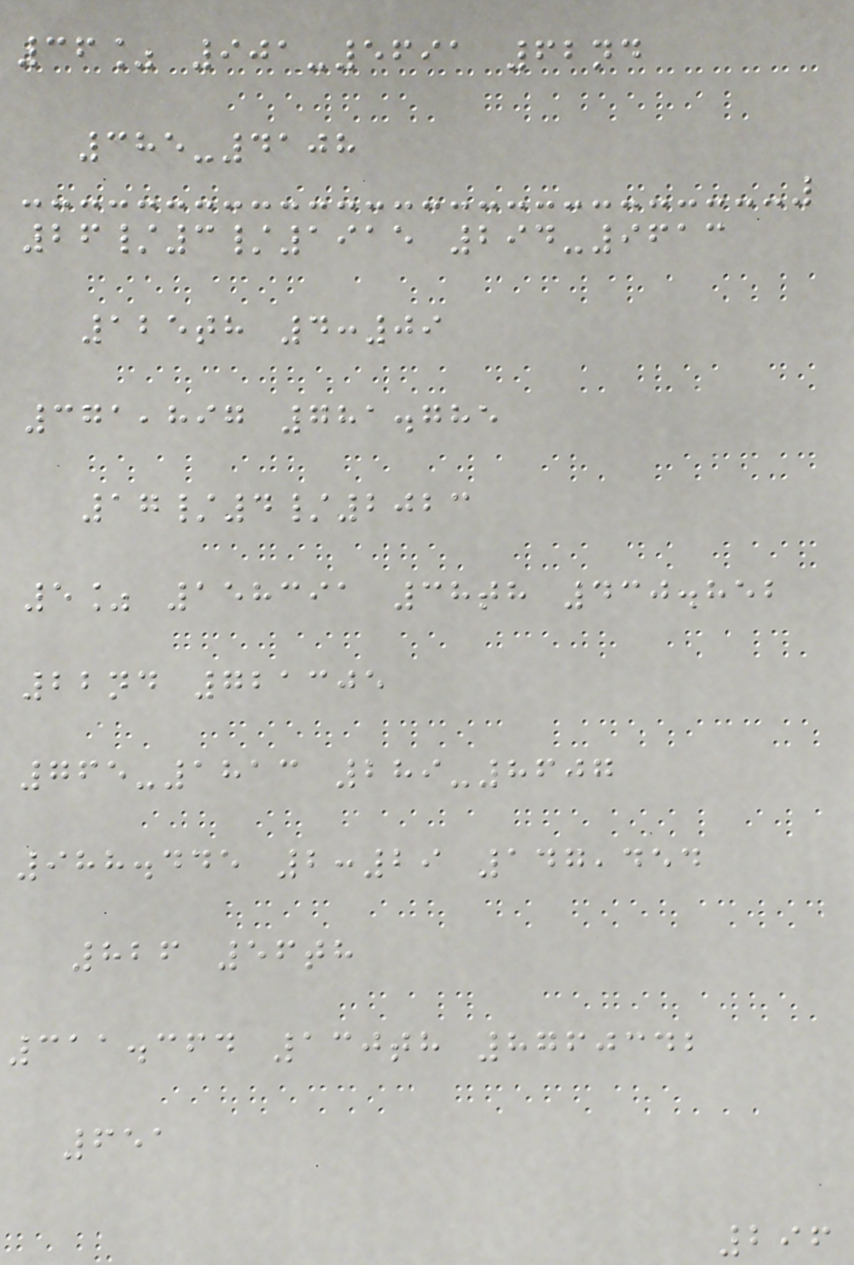36% 901-5691 62nd
385-4108
26/3/1915 294-9613
125th 4:09
371,897 781.785
17/4/2023
5% 158391 38th 430.852
22nd 721305
765-1813 289-8607
988.445 2:29 147,454
826 56th
311.364 130th 8760342
651
296
